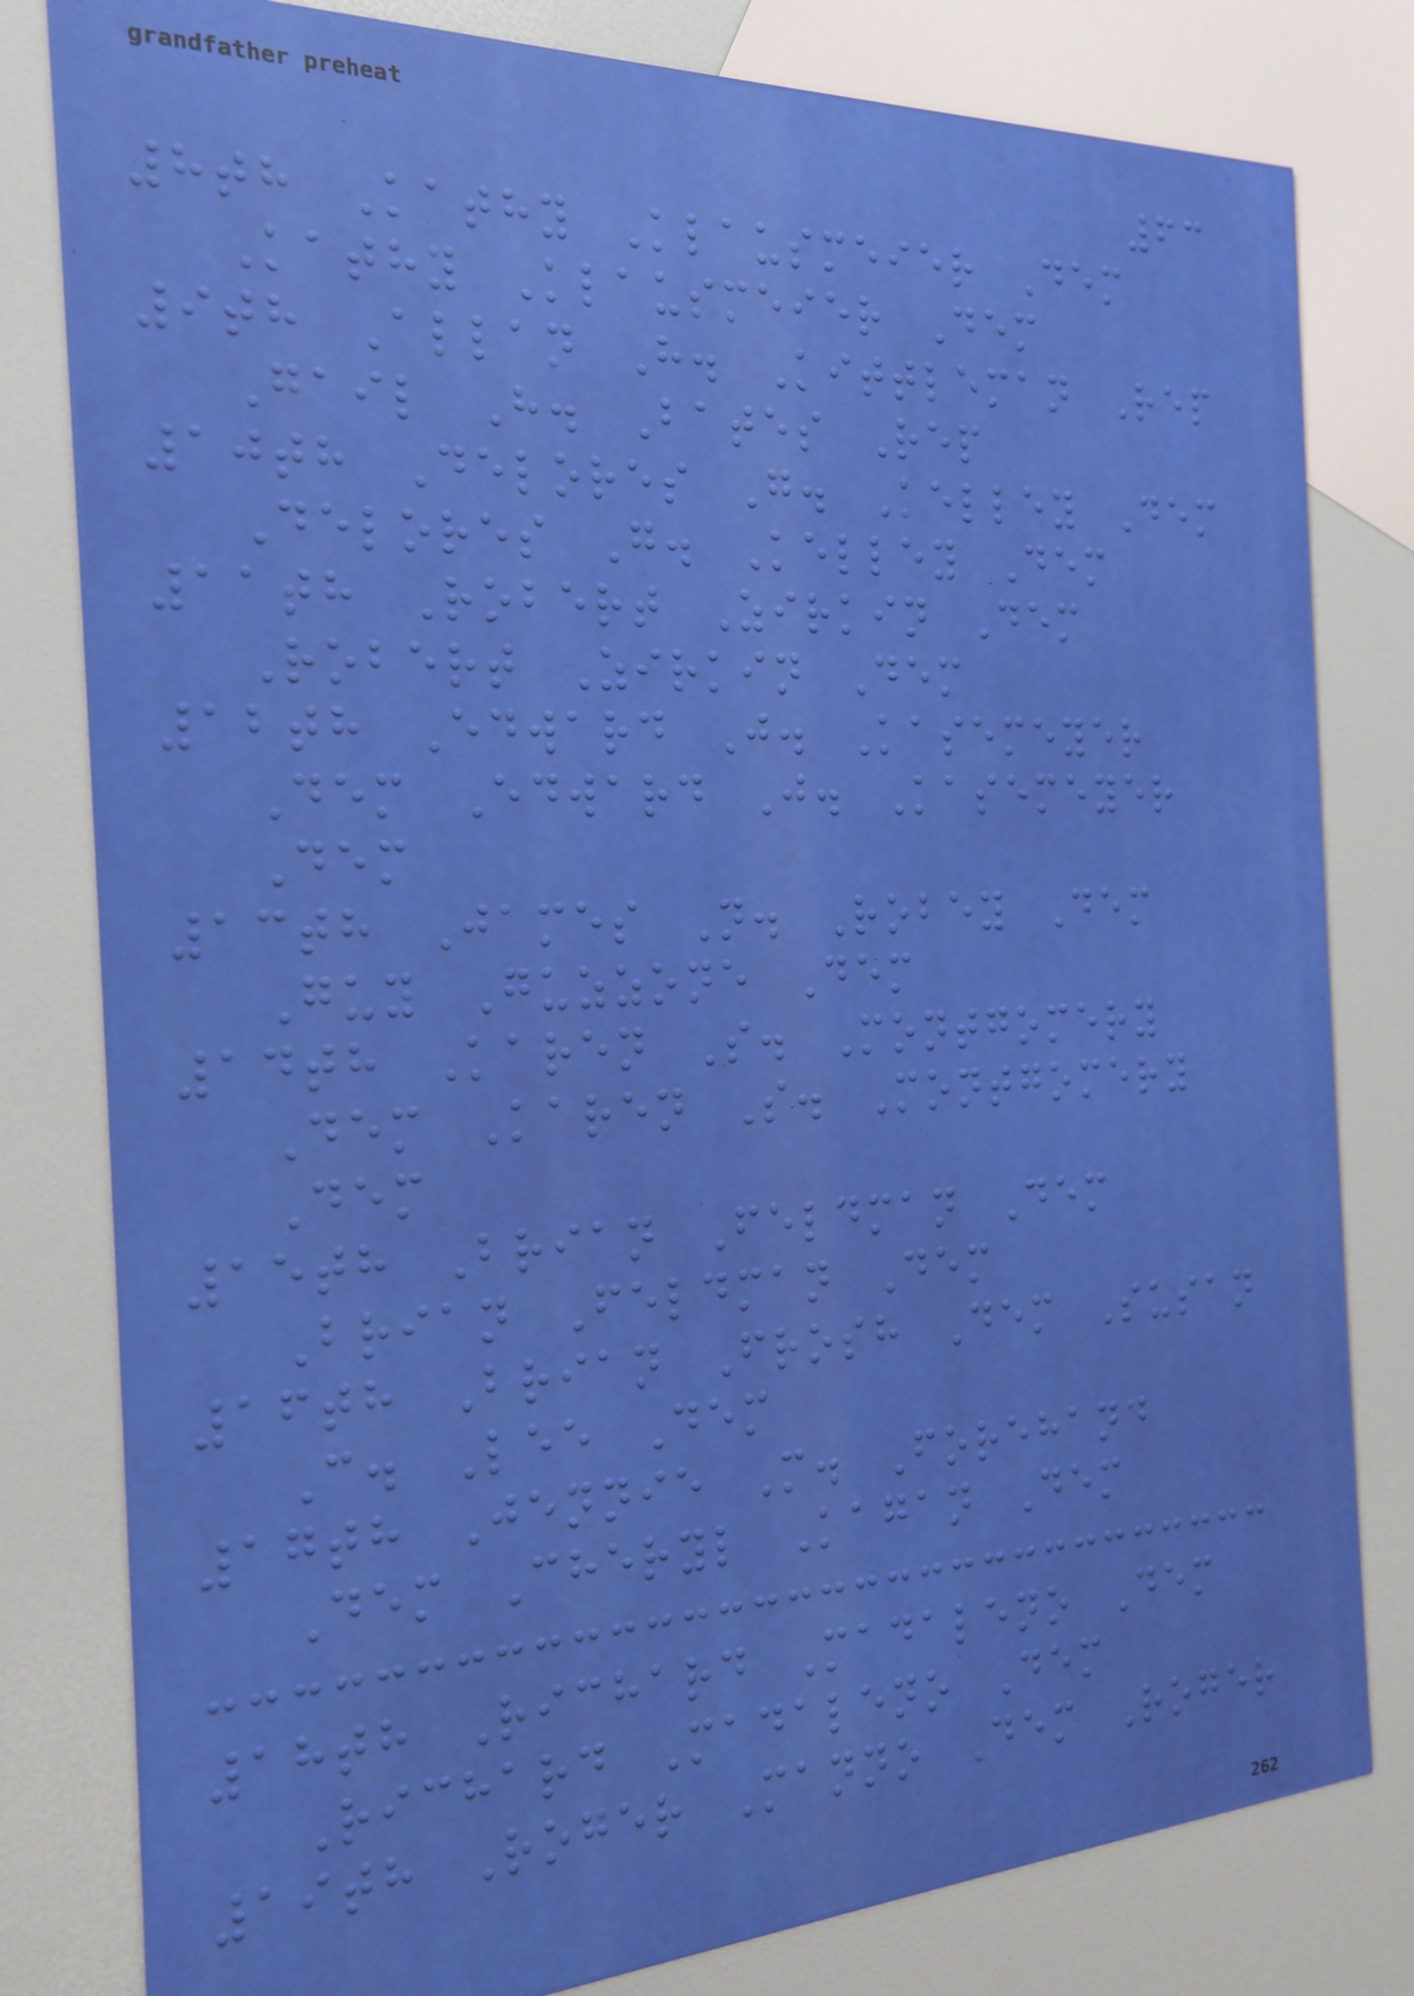63
8th Kathy Klausmeier Dem
Kathy Klausmeier Dem
9th Allan H. Kittleman Rep
Gail H. Bates Rep
10th Delores G. Kelley Dem
Delores G. Kelley Dem
11th Robert Zirkin Dem
Robert Zirkin Dem
12th Edward J. Kasemeyer
Dem Edward J. Kasemeyer
Dem
13th James N. Robey Dem
Guy Guzzone Dem
14th Karen S. Montgomery
Dem Karen S. Montgomery
Dem
15th Brian Feldman Dem
Brian Feldman Dem
16th Brian Frosh Dem Susan
C. Lee Dem
17th Jennie M. Forehand
Dem Cheryl Kagan Dem
18th Richard Madaleno Dem
Richard Madaleno Dem
19th Roger Manno Dem Roger
